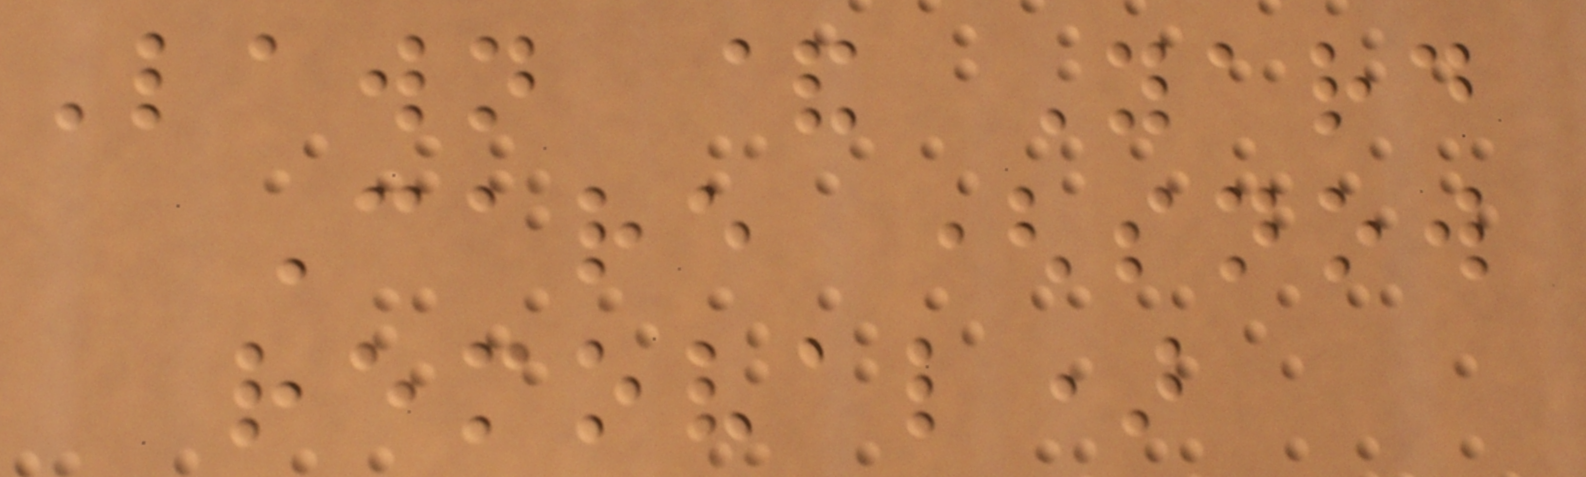Lawn & Yard
Care (snow
removal)
